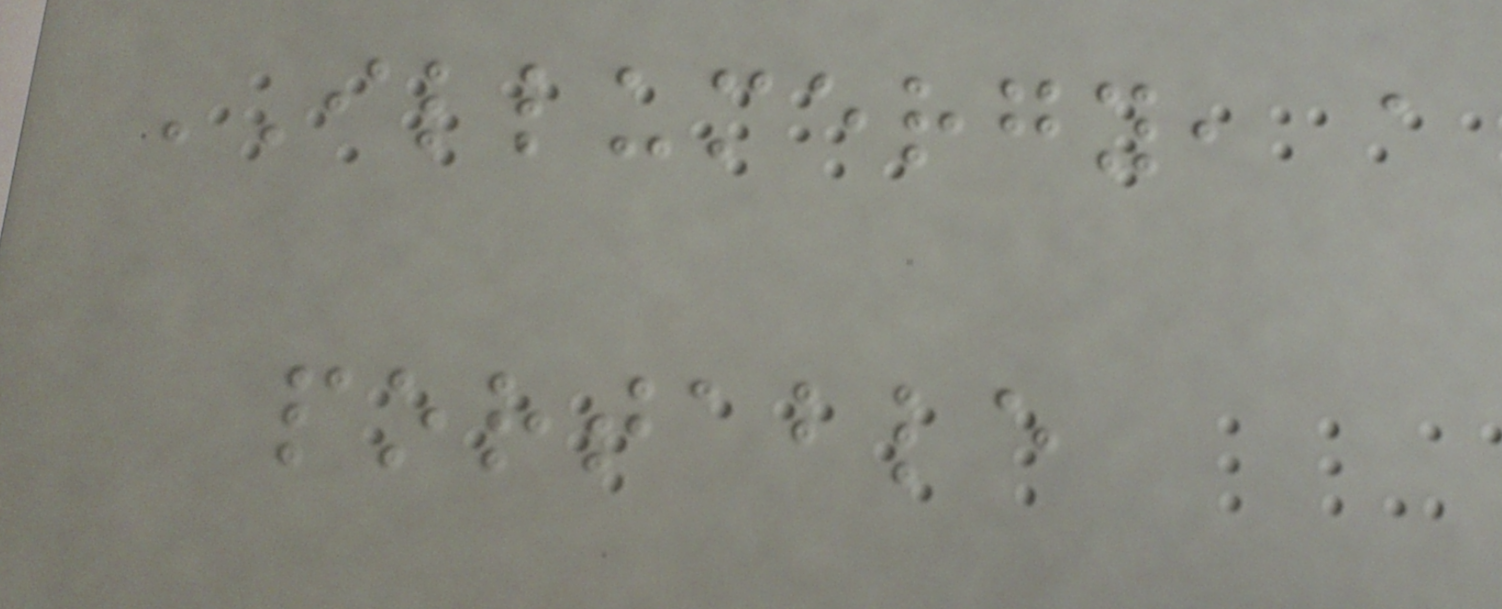ILLUMERGY, a
portable
